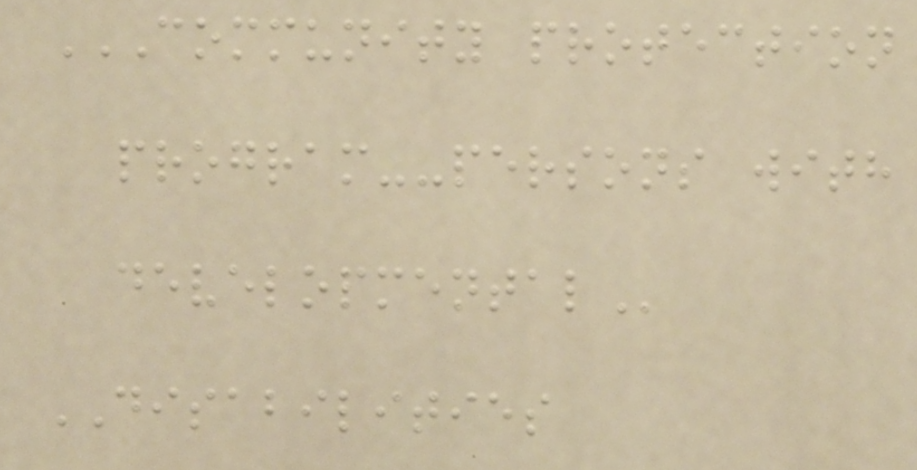COMMUNITY PROTECTION
PROGRAM--PERSONS WITH
DEVELOPMENTAL
DISABILITIES
